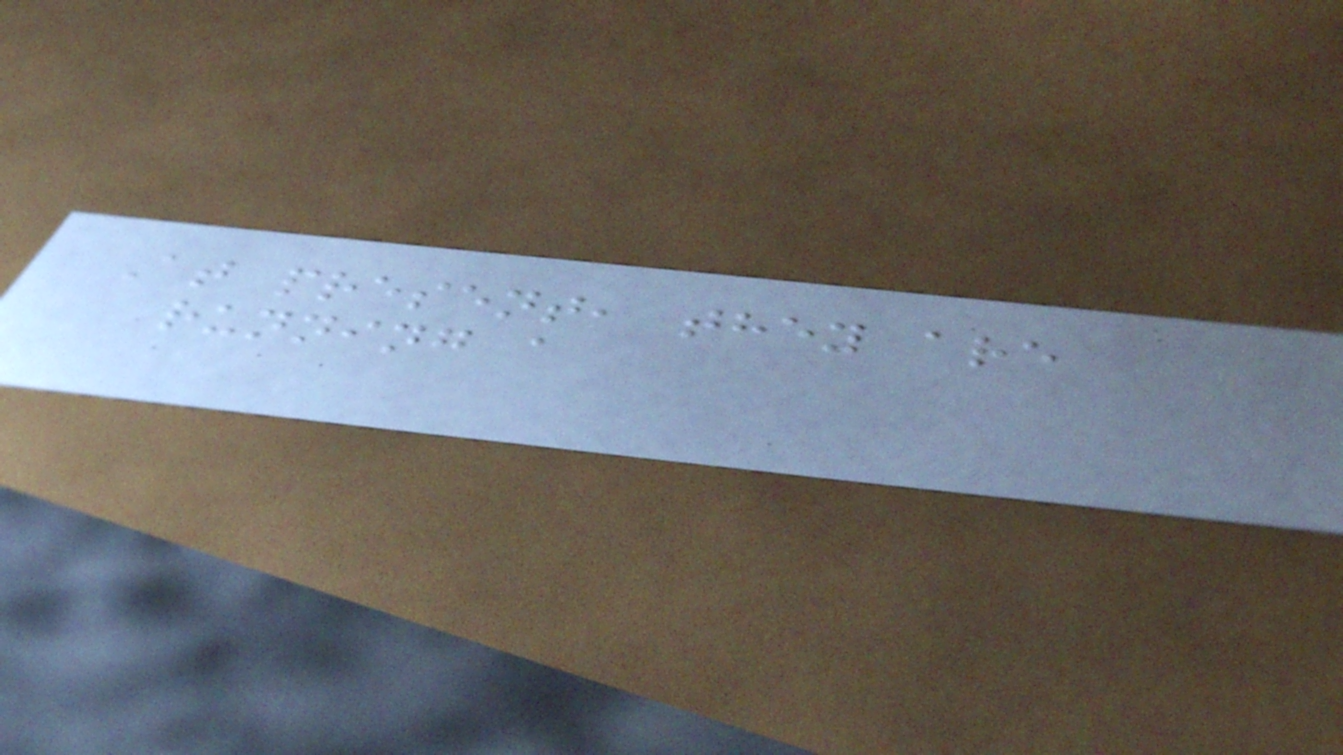At present, they are
running a
